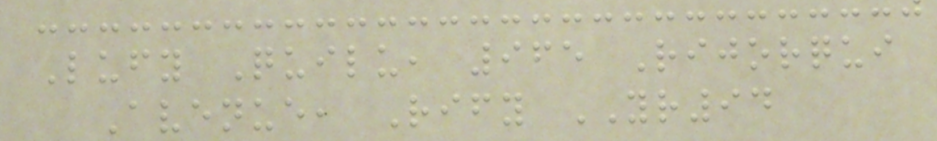Lufy Quilu, 965 Rijorqui
Avenue, Rify YR94
